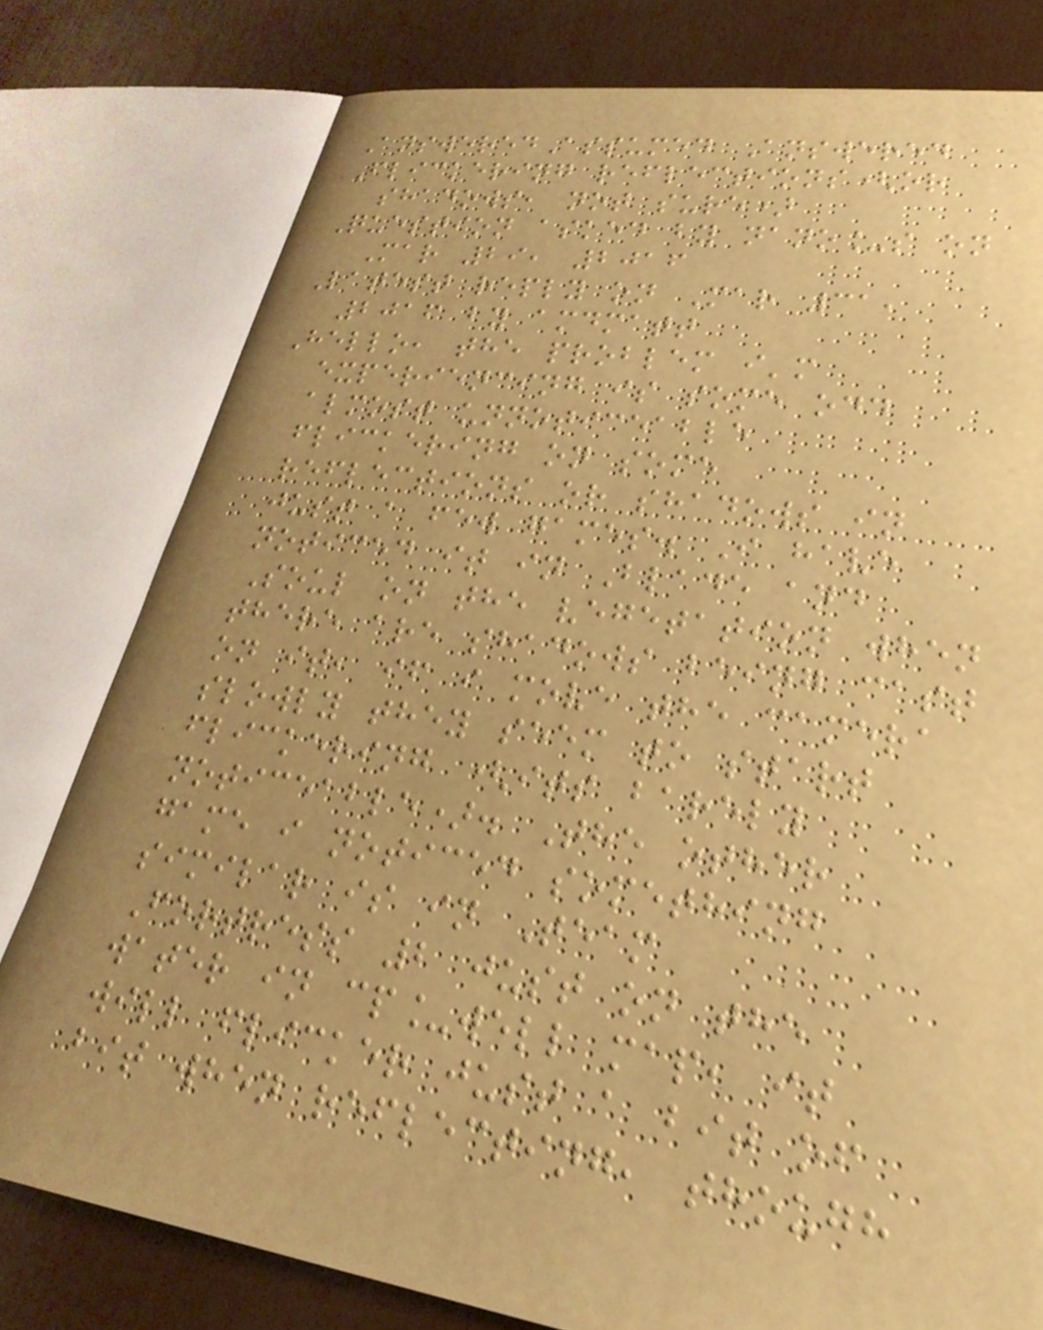AnsweredAssumed Answered
Flickering reflections(or
shadows, not sure)
Question asked by nano_s on
Mar 29, 2016
Latest reply on Mar 31,
2016 by amdmatt
Hello, the problem i'm
experiencing is some odd
almost unnoticeable
flickering on some
reflections or shadows in
just a few games. I have
noticed it in Blade and
Soul on the vegetation when
there are shadows being cast
on it, if i move the camera
slowly they seem to start
flickering (its barely
noticeable). The other
game i noticed something
similar is in Team
Fortress 2 just on the
water in cp_well map, it
will flicker just a bit of
bit when reflecting, though
